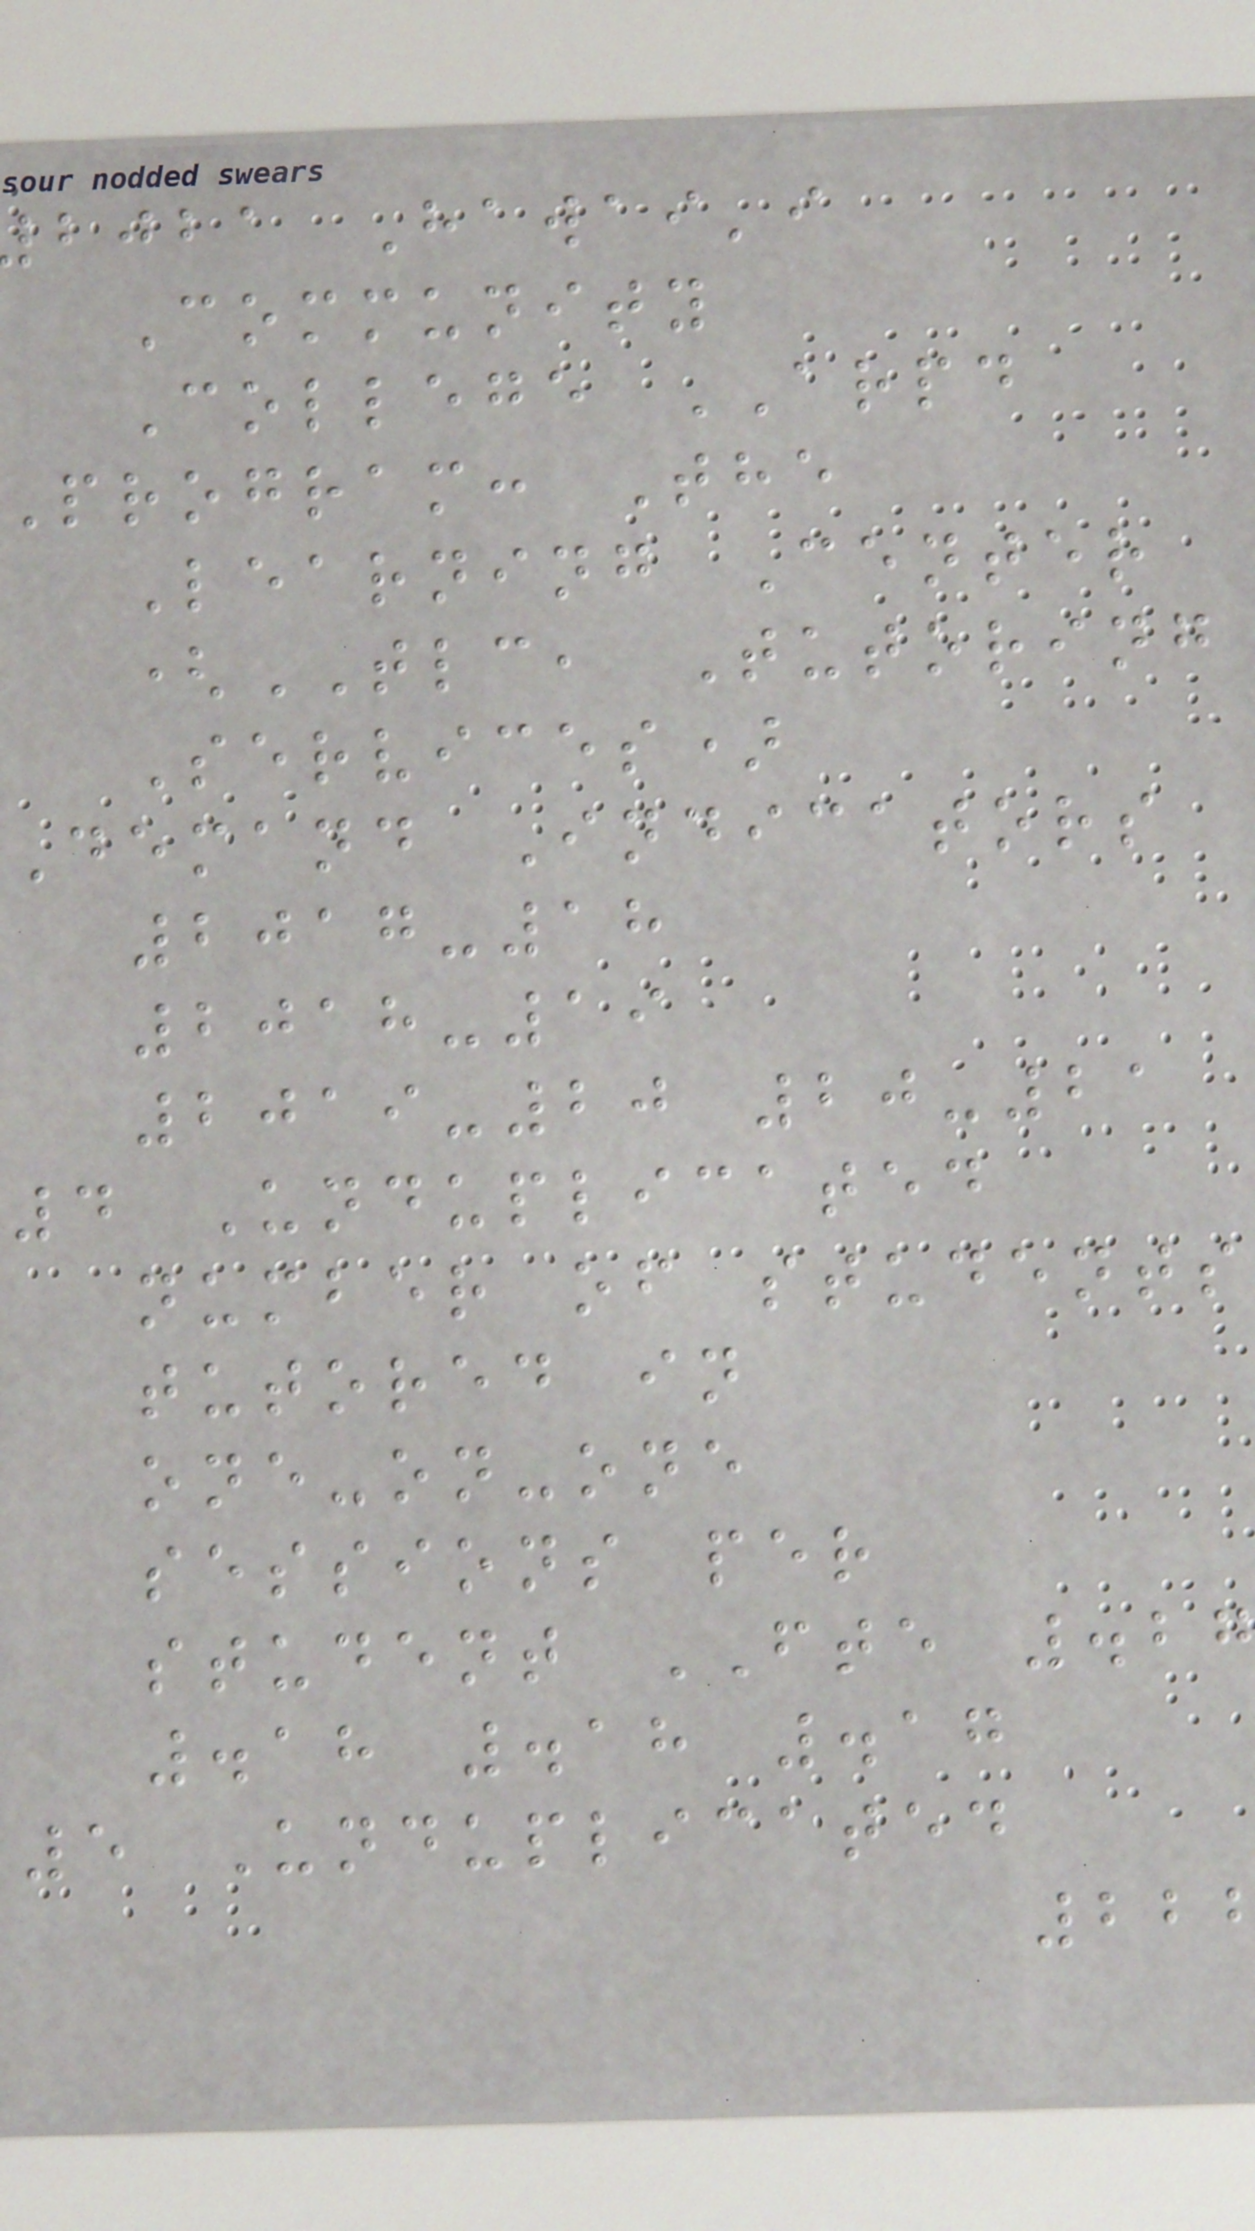bjba Hawai'i
Community
College ARPD
program: The
Learning Center
(TLC, Tutoring
Services)
Demand Indicators
2017-18
2018-19
2019-20 20-21
4 Unduplicated
number of students
tutored in
one-on-one
sessions per
student FTE .27
.18 .18 .17
5 Unduplicated
